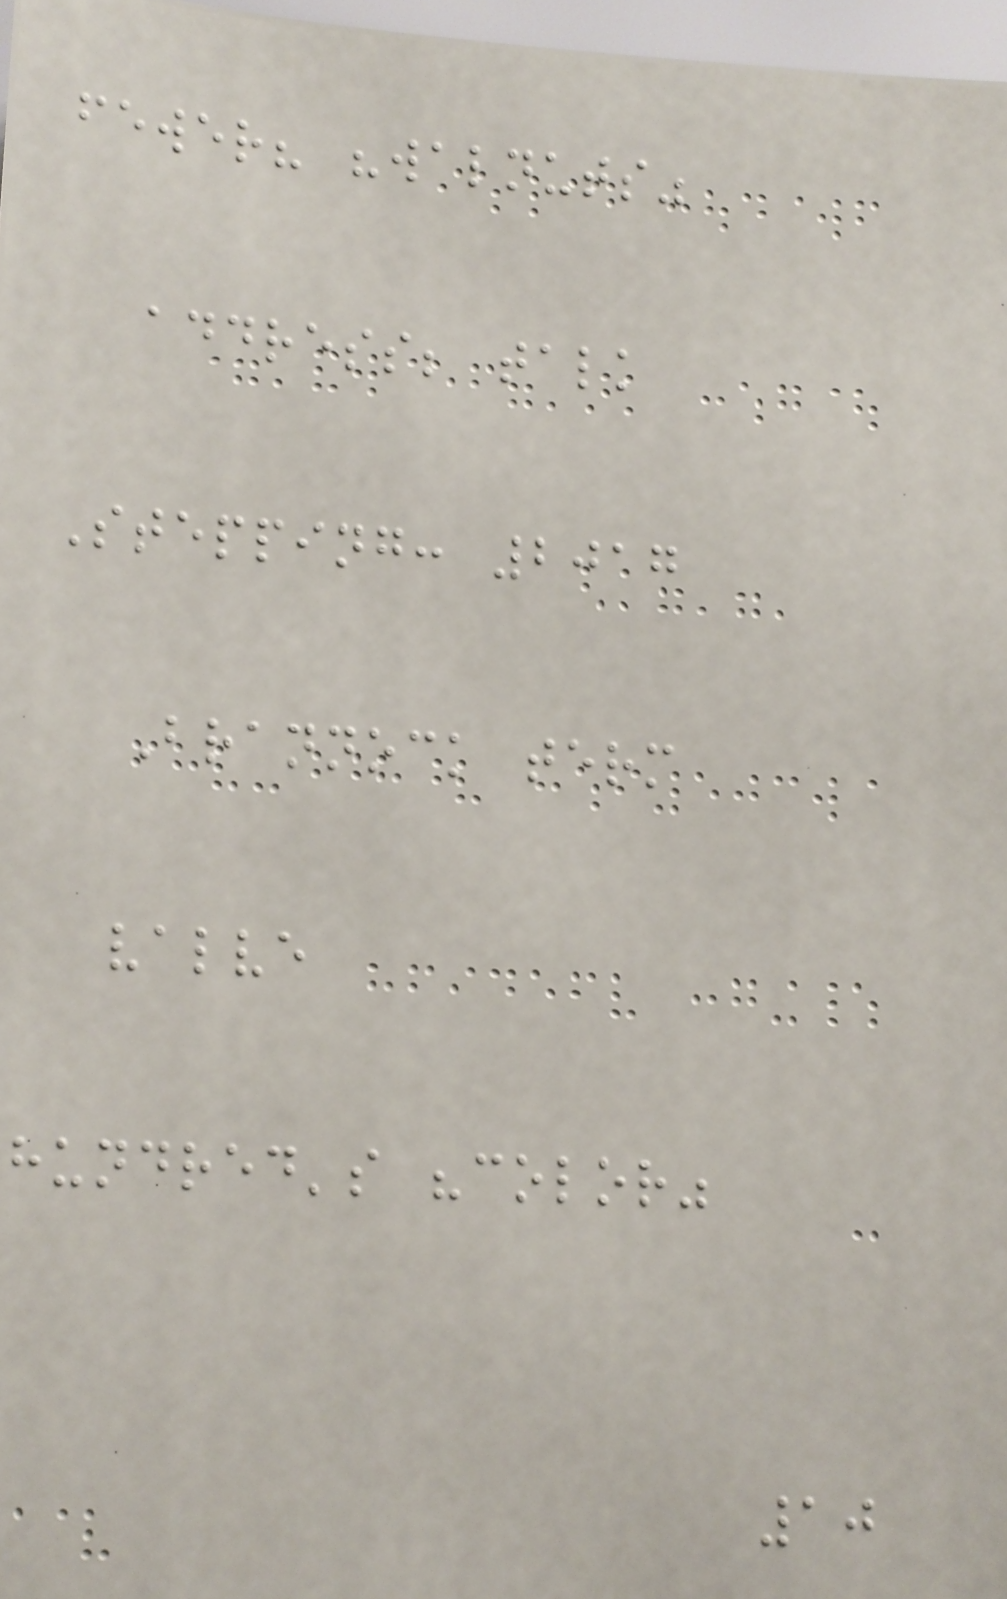fewer? "walnuts"
address; talk
Stepping: 2017
Brannock term
valve
hundred's "color"
10
